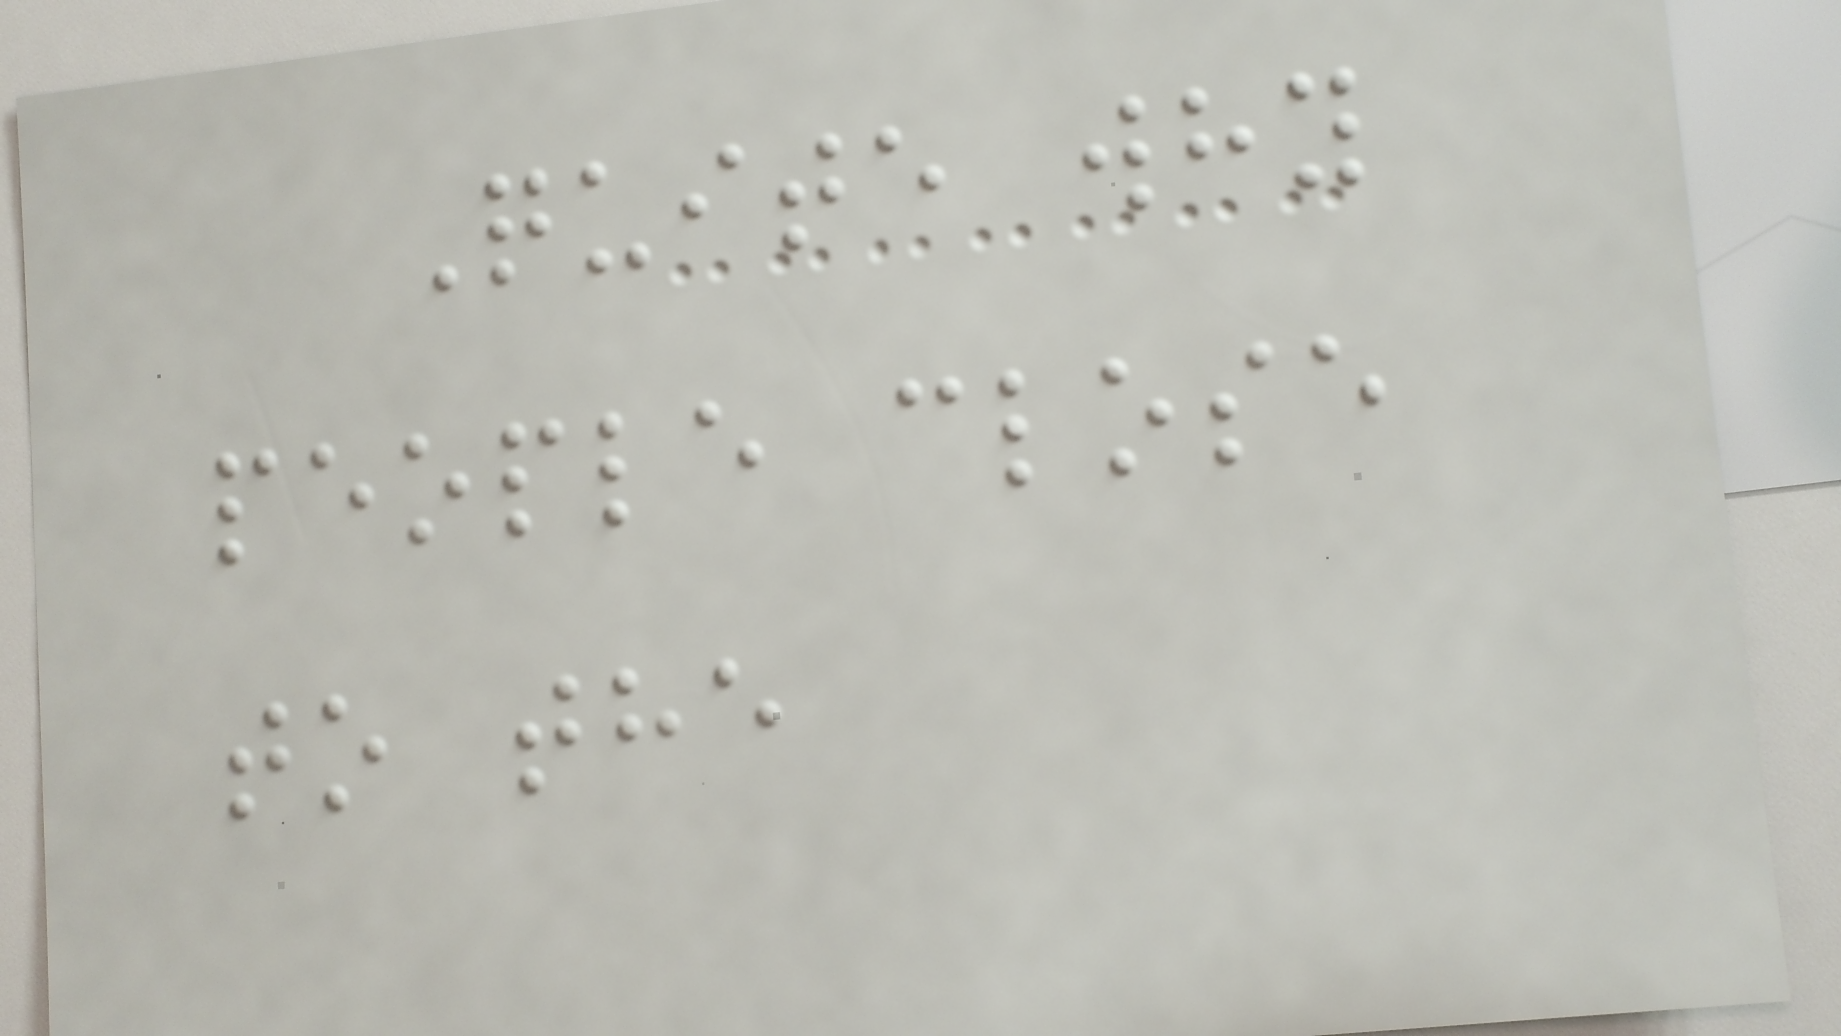Quite why
people close
to the
